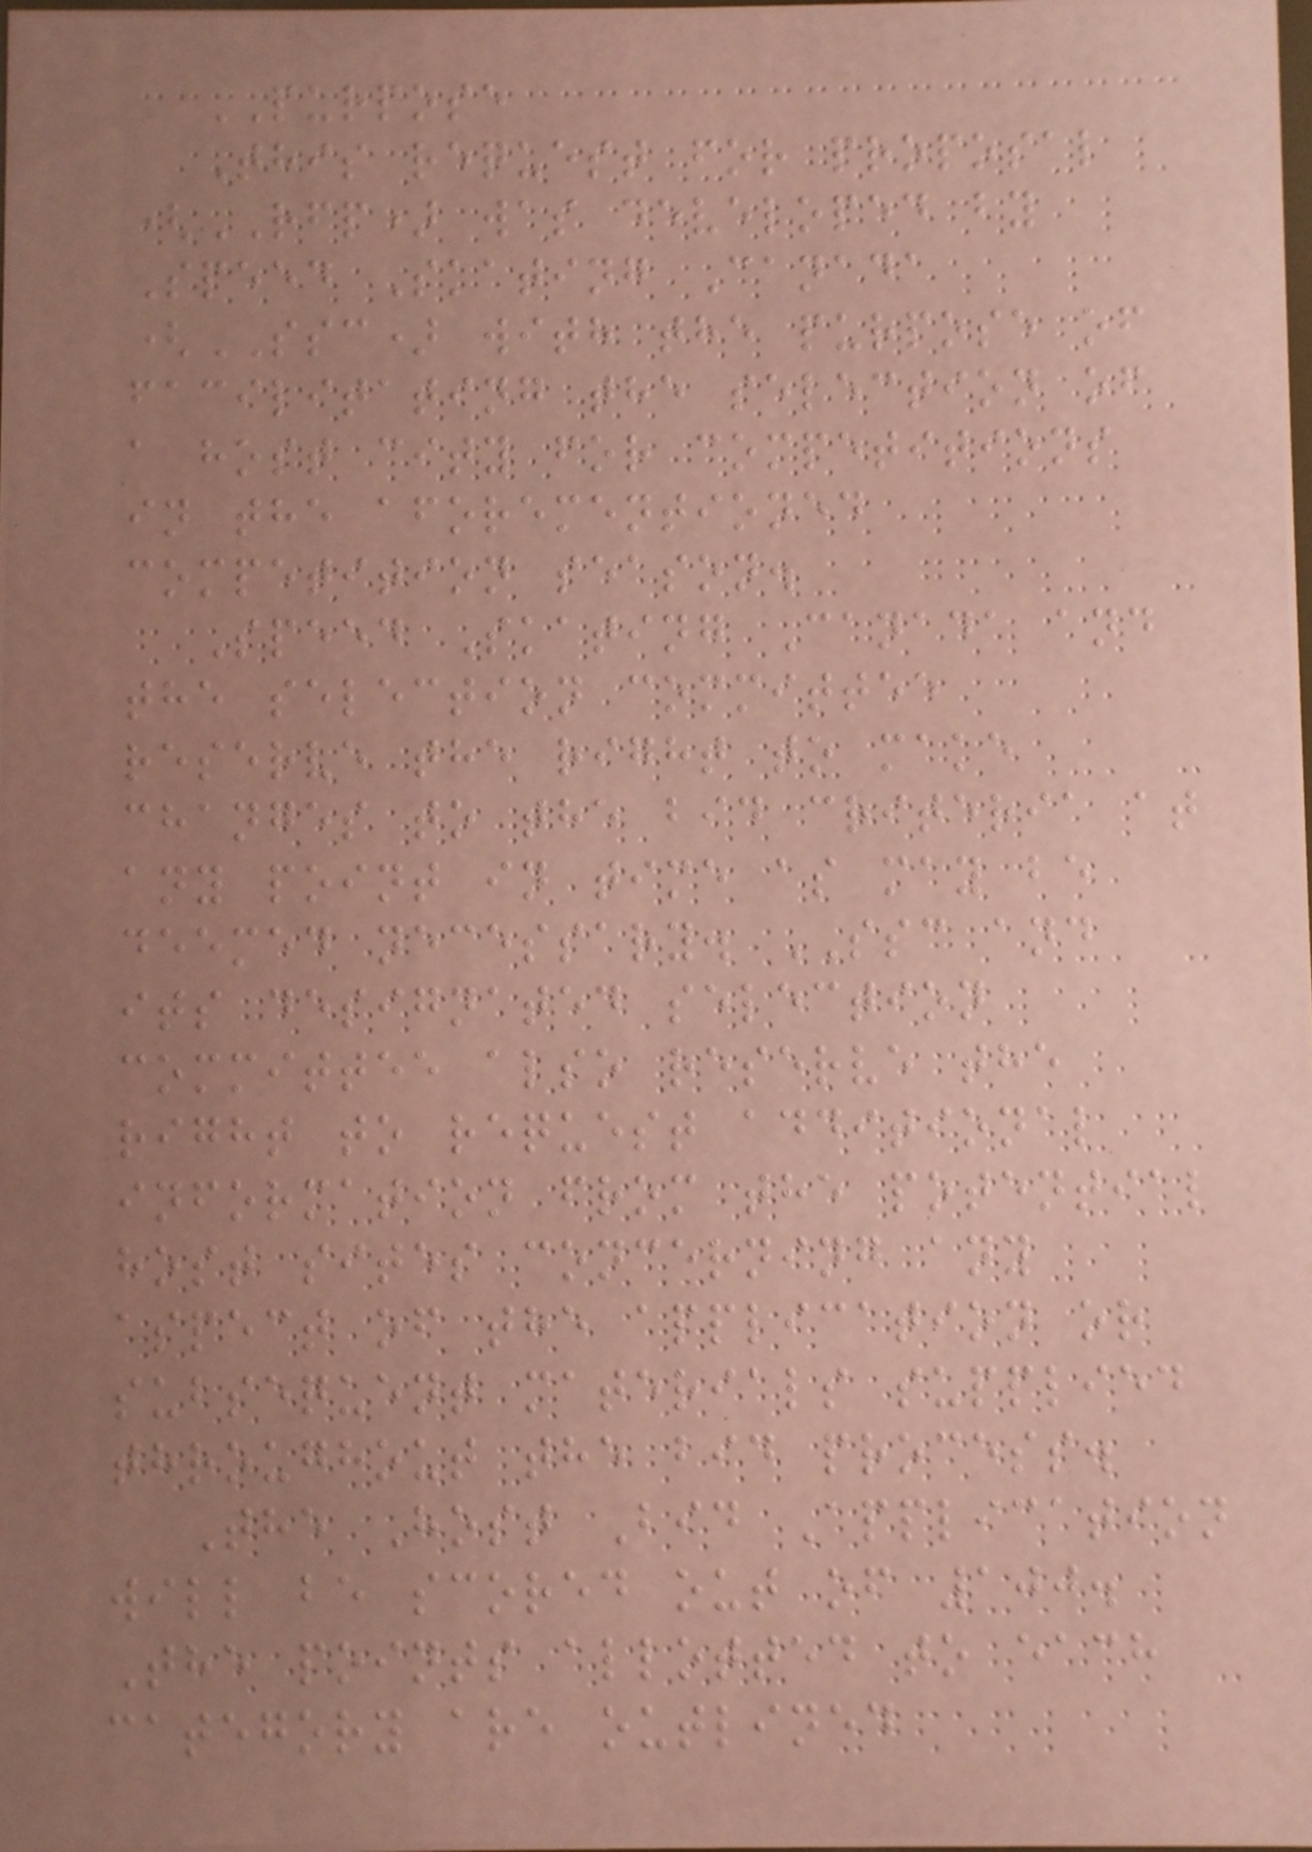PURPOSE
This request for proposal
(RFP) was developed by
Speed Skating Canada
(SSC) with the purpose of
facilitating the selection of
a host city for competitions
in the aforementioned
competition season.
Speed Skating Canada and
the selection committee
reserve the right to make
changes to the bid criteria at
any point in time as may be
deemed necessary. SSC and
its designated selection
committee also reserve the
right to request additional
information from the potential
host sites concerning any
aspect of the application or
subsequent materials supplied
throughout the bid process.
The Host Bid Application
will be scored out of 100.
The points allotted to each
category are outlined
